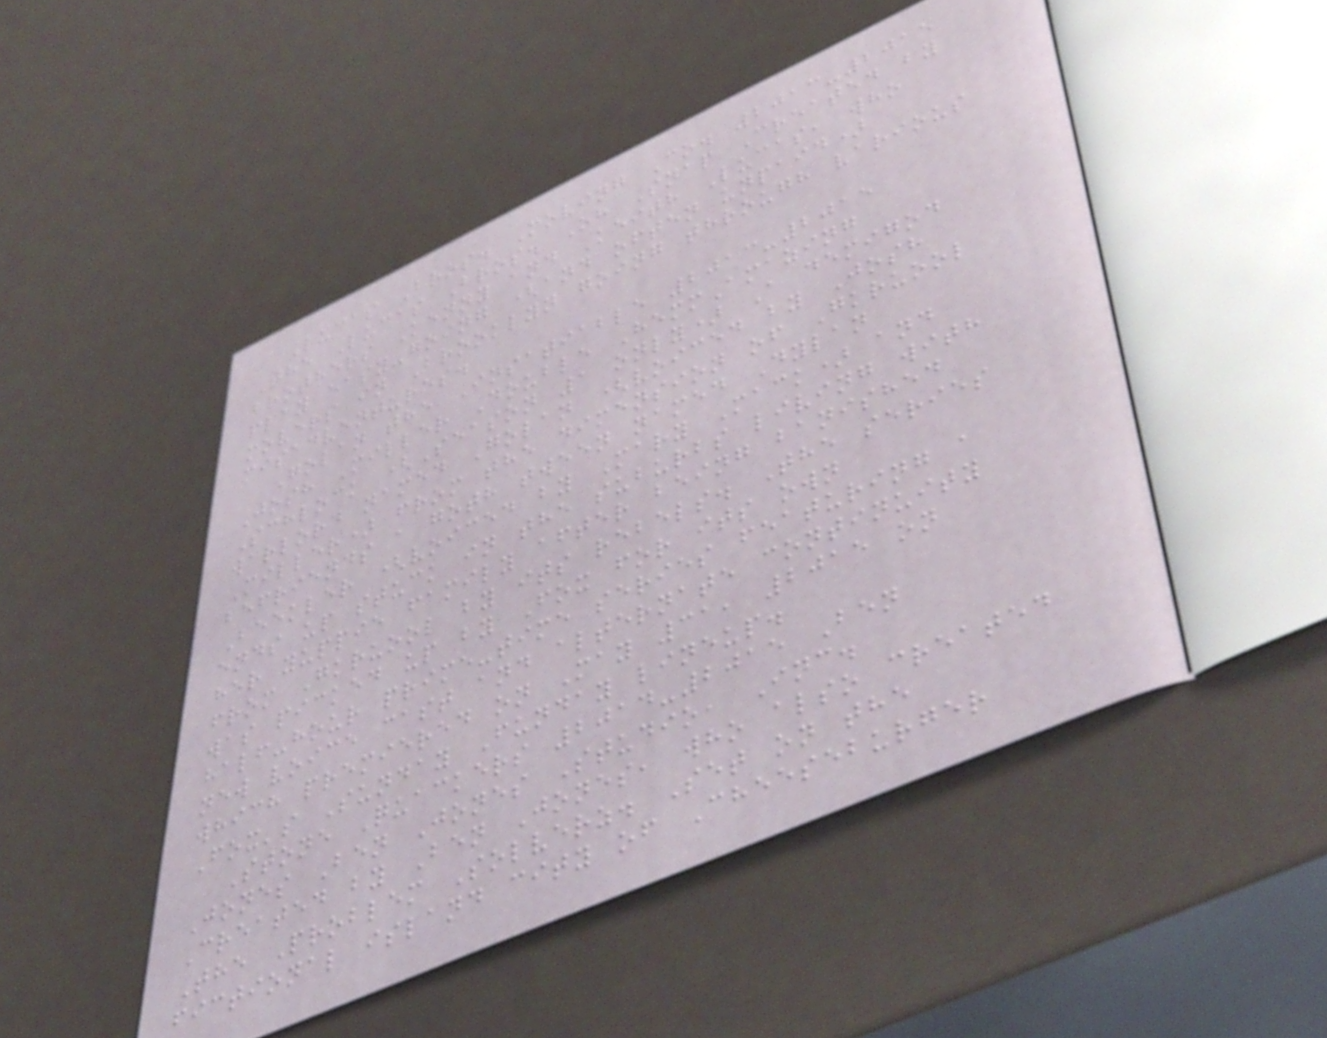Lucas Bros. Moving Co. 2013-2015
The Lucas Bros. Oh Snap Created by
brothers Kenny and Keith Lucas, who
play easy-going (and often unpaid)
movers in Brooklyn going through various
misadventures.
Golan the Insatiable 2013-2015
Josh Miller Double HemmAmazing
Schlock (Season 1 only) A demigod
warlord named Golan (voiced by Josh
Miller) from the dimension of Gkruool
befriends a goth tween named Dylan
Beekler (voiced by Mary Mack) and
ends up stuck in the suburbs living with
her yuppie family after being banished
from Gkruool by its rebels. The series
was picked up by Fox for its own
half-hour prime-time series featuring a
new voice cast and alternate continuity
which premiered on May 31, 2015 on
Fox's Sunday Funday lineup.
Stone Quackers 2014-2015 Ben
Jones Ben Jones Studio, Inc.
Created by Ben Jones, who also created
The Problem Solverz. Set on the
fictional island city of Cheeseburger
